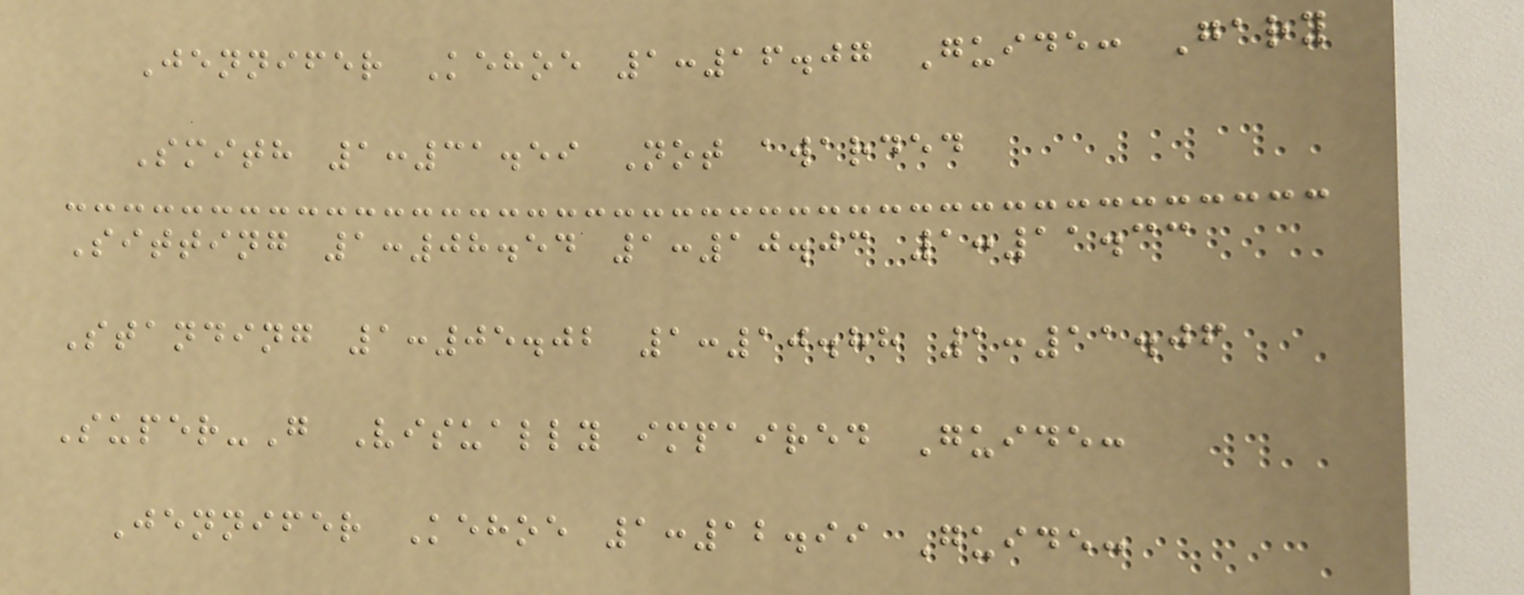Jennifer Kehoe 1:16.07 Guide: Gary
Smith 1:31.59 Not awarded
Sitting 1:08.54 1:10.03 1:11.33
Standing 1:05.02 1:10.88 1:11.06
Super-G Visually impaired Guide:
Jennifer Kehoe 1:12.99 Guide:
